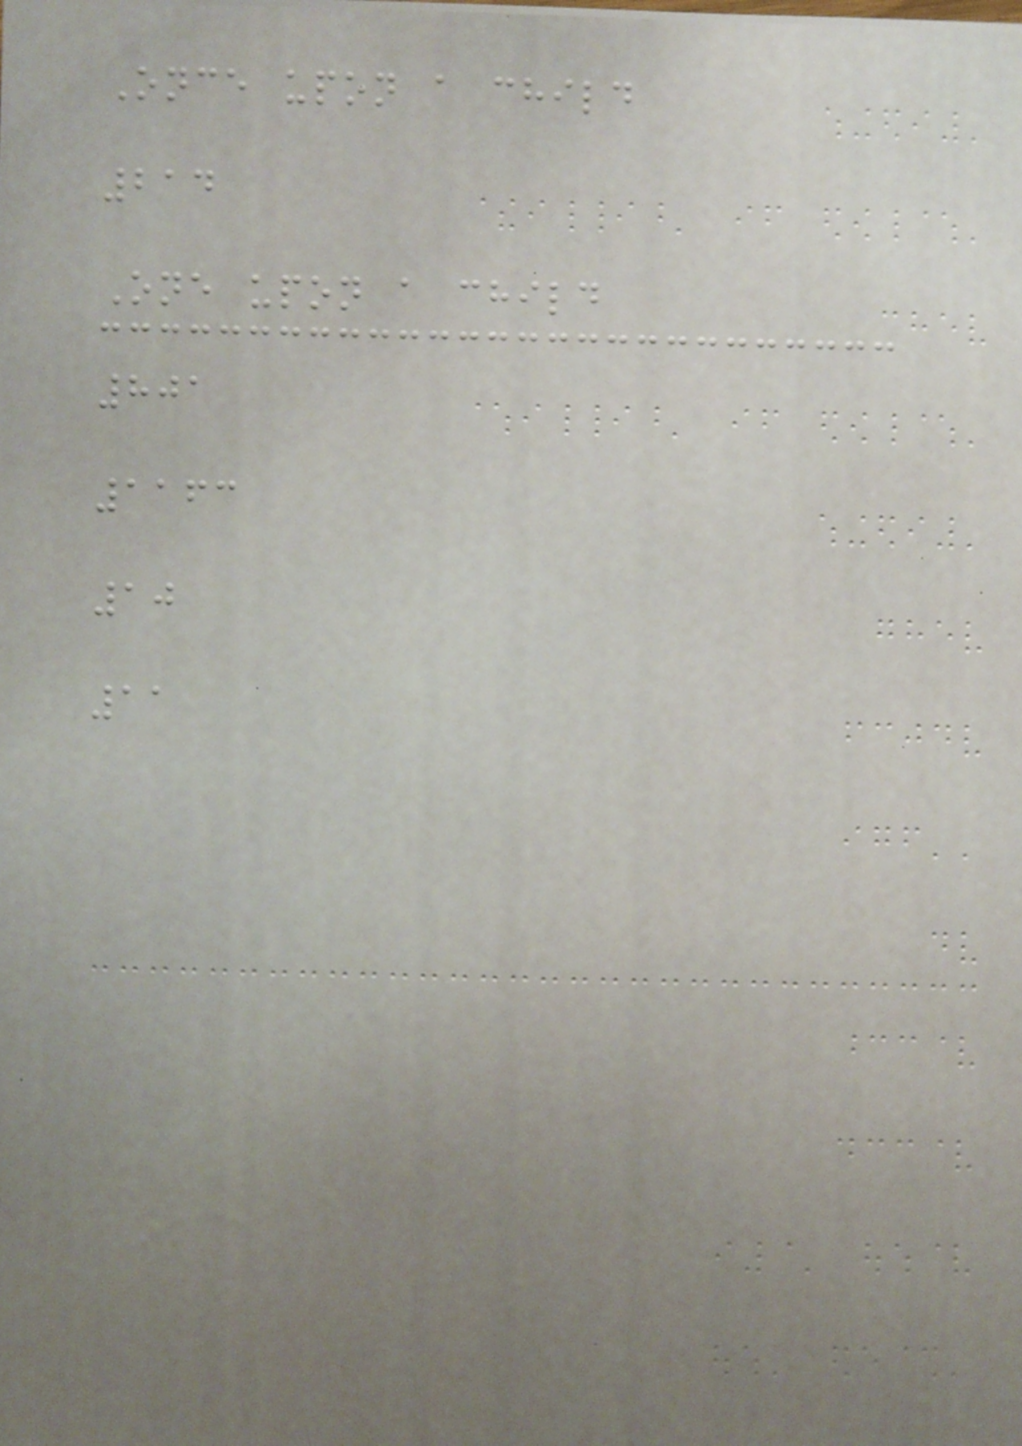Once upon a child
214
One upon a child
801
1163
10
11
